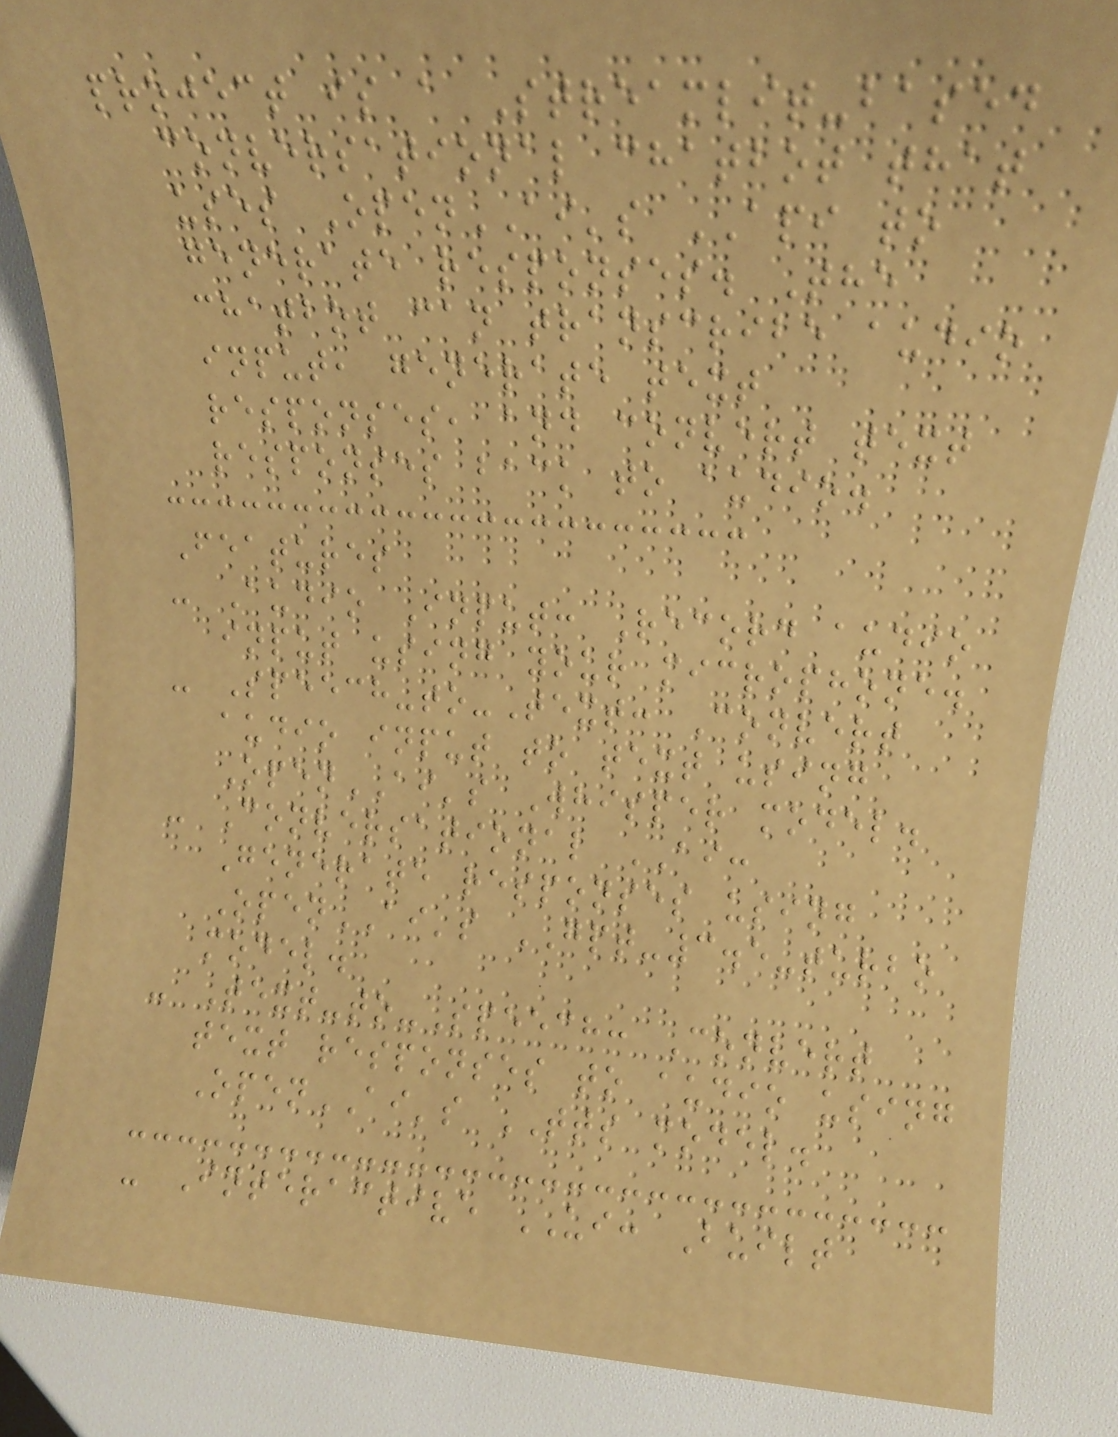project is a Streamlit-based
conversational chatbot that
uses OpenAI's API to
generate responses. The
chatbot can transcribe audio
input, generate text
responses, and convert text
responses back to audio.
Features
- Audio Input: Record audio
input using your microphone.
- Speech-to-Text: Convert
audio input to text using
OpenAI's Whisper model.
- Conversational AI:
Generate responses using
OpenAI's GPT-3.5-turbo
model.
- Text-to-Speech: Convert
text responses to audio using
OpenAI's TTS model.
- Interactive UI: Built
